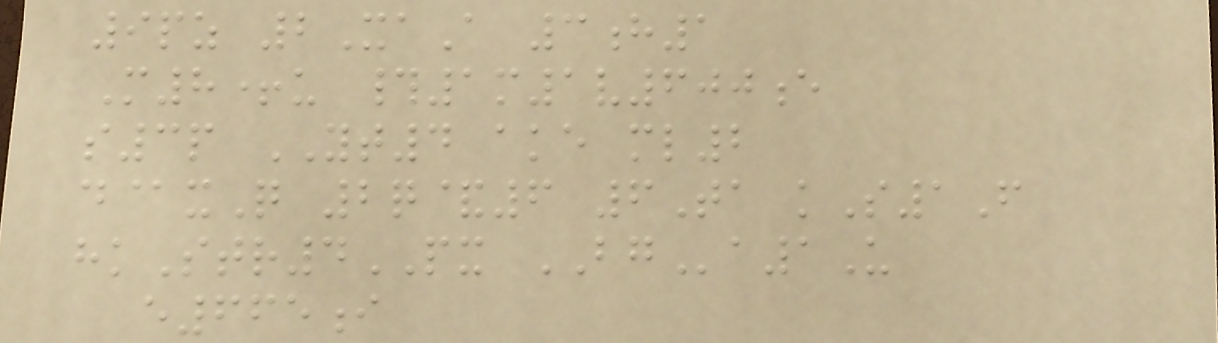9pz 2XaA 3h1
M8+u #1m1v600e
s3p YT4 ake ml2
d@xQ 2q&6 6Ta kS1F
hkStr4PX BGa1U
e665i
